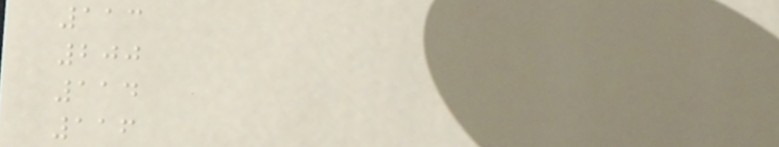113
200
114
116
